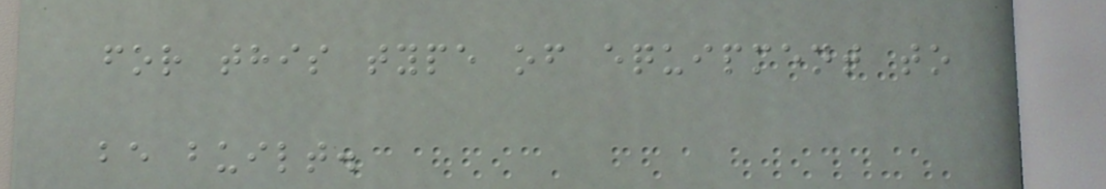for this type of equipment to
be built.
